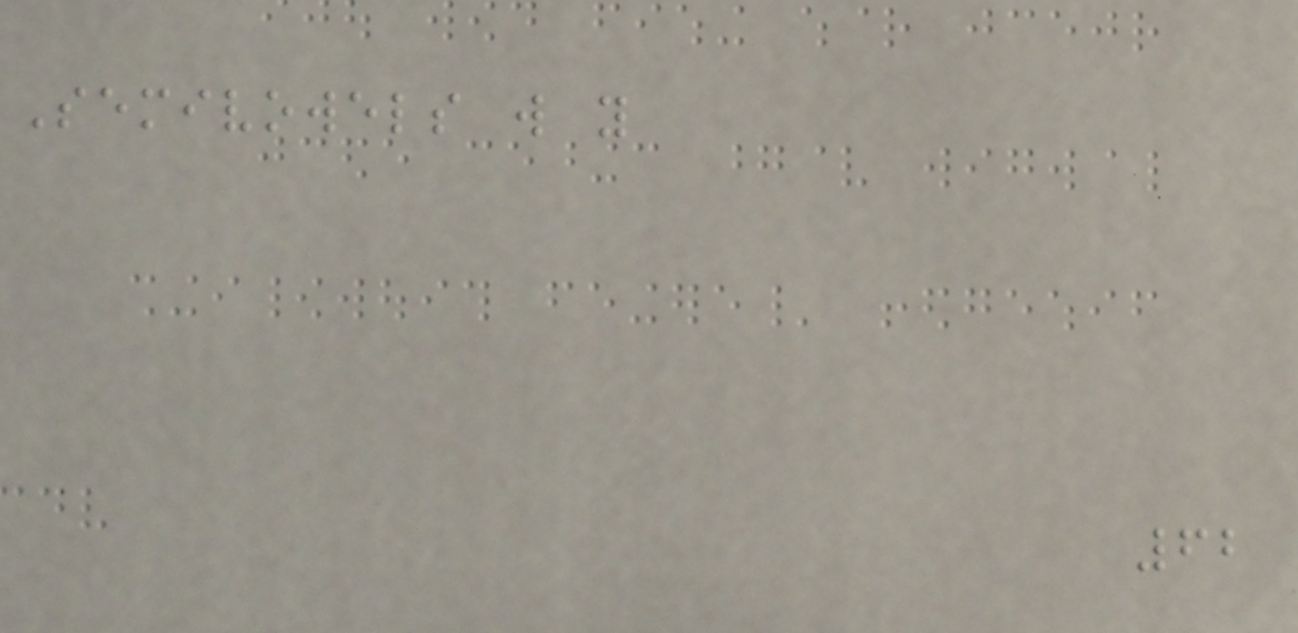Semivowels w y
62
